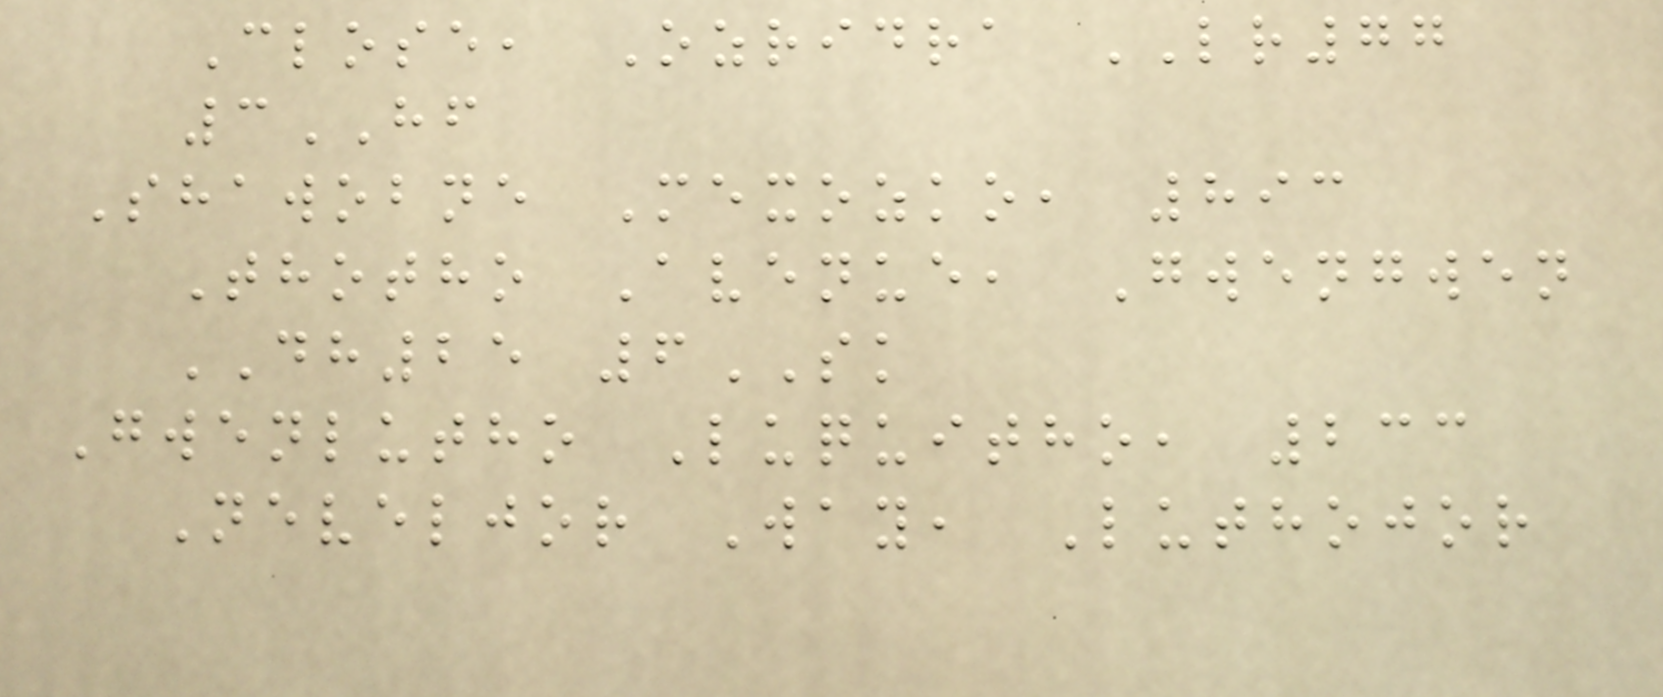Close, Ozridra LR77
3HF
Shawobne Mexozko, 893
Thotho Avenue, Gwengwen
DH25 6SK
Gwenlutho Luquitho, 233
Neveljor Way, Luthojor
